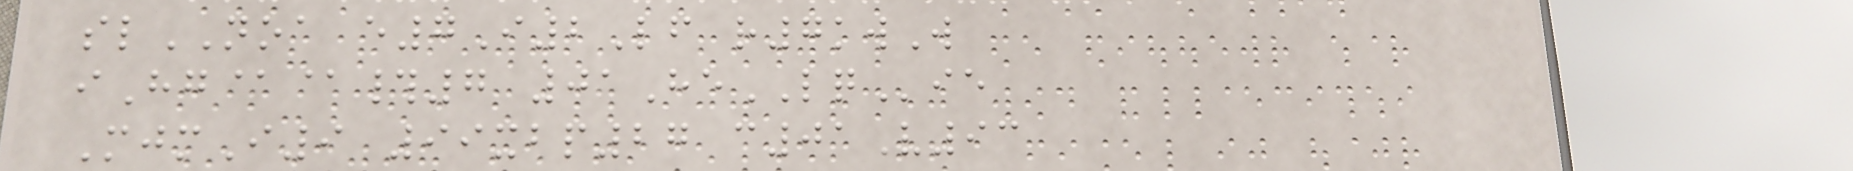slNOA e7I2Lf r7kwW
iHg@@#7 01HeLQie
MjmI9 99xbp27 c01V93
